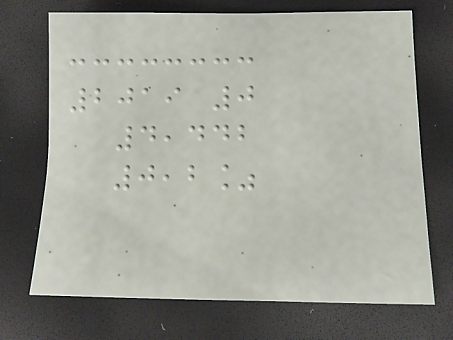2019 0
4,442
0,2%
